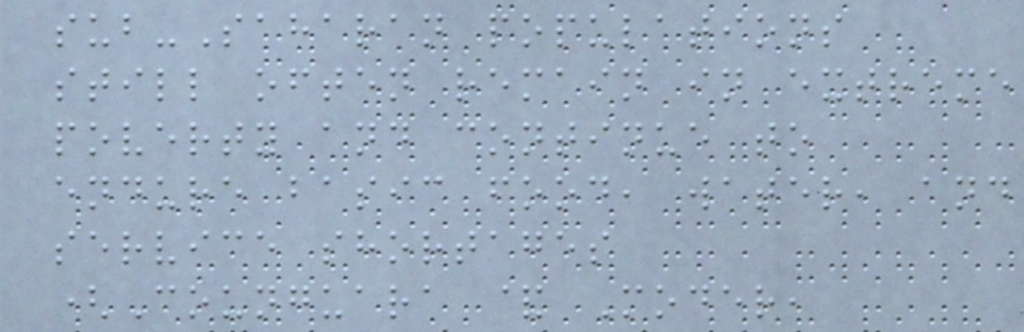sub-Saharan populations
still often remain in extreme
poverty and continue to
endure basic food, water, and
service shortages
(Counguara & Moder,
